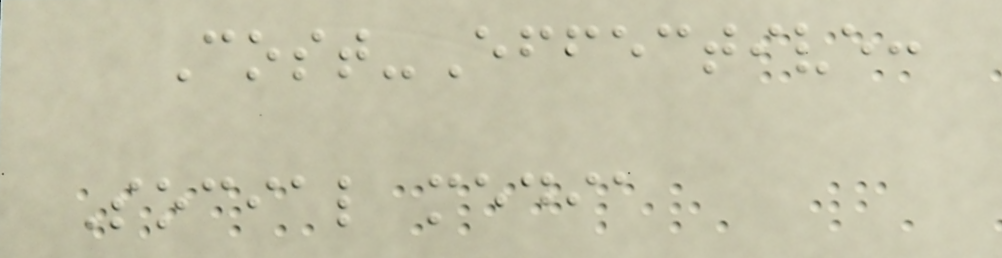Cost-Effective:
Social media
